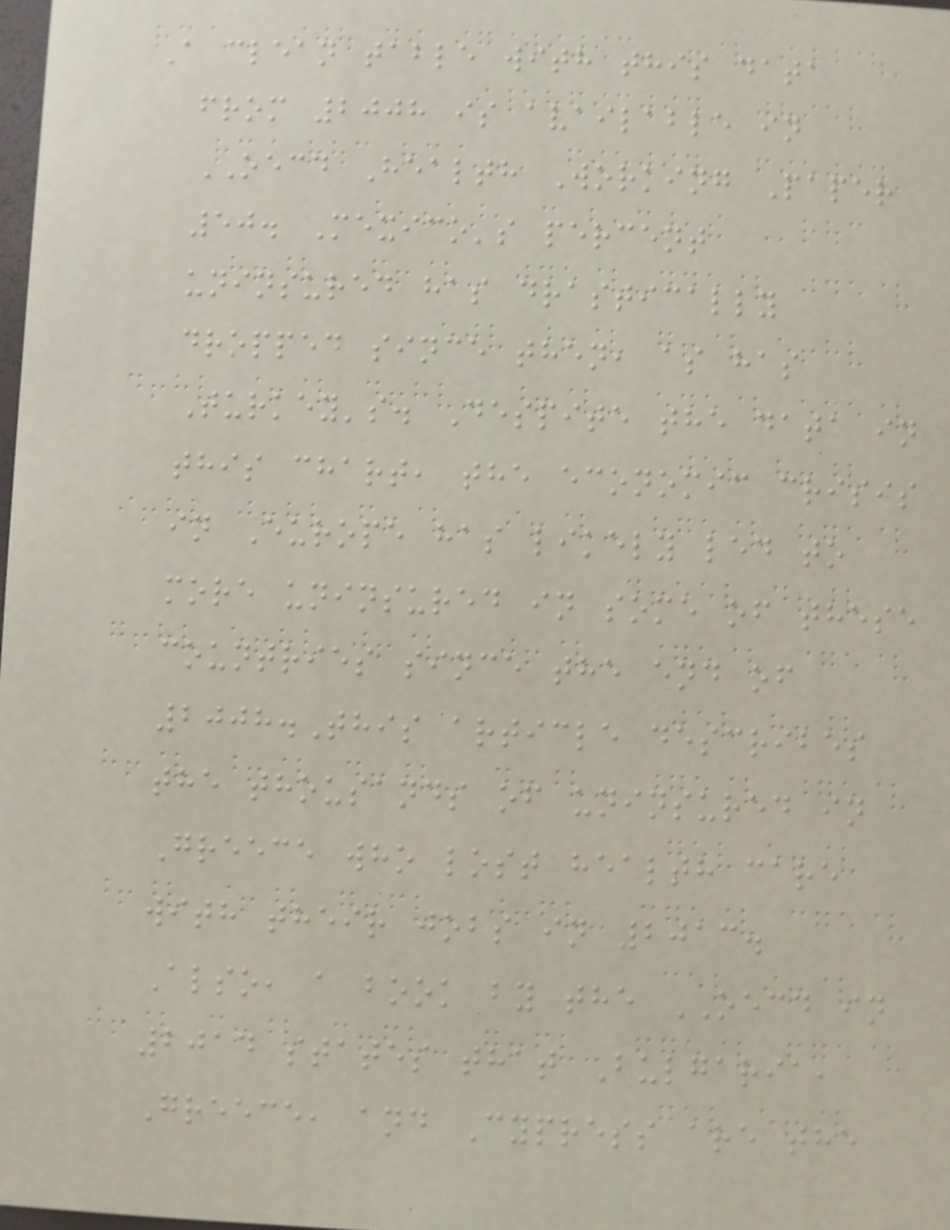A clean table with this data
from 2008 is available in
OECD Health Working Paper
50. Mexico's percent
uninsured has drastically
dropped since then, as has
Turkey's. Despite the data in
this chart, the economic crisis
in Europe has likely led to
more uninsured in some of these
countries since the end of
2008.This article describes
the thousands of uninsured in
Greece who lost health care
with their jobs in 2013.
Also, a book by the OECD in
2014 states that Bulgaria,
Greece, and Cypress are the
